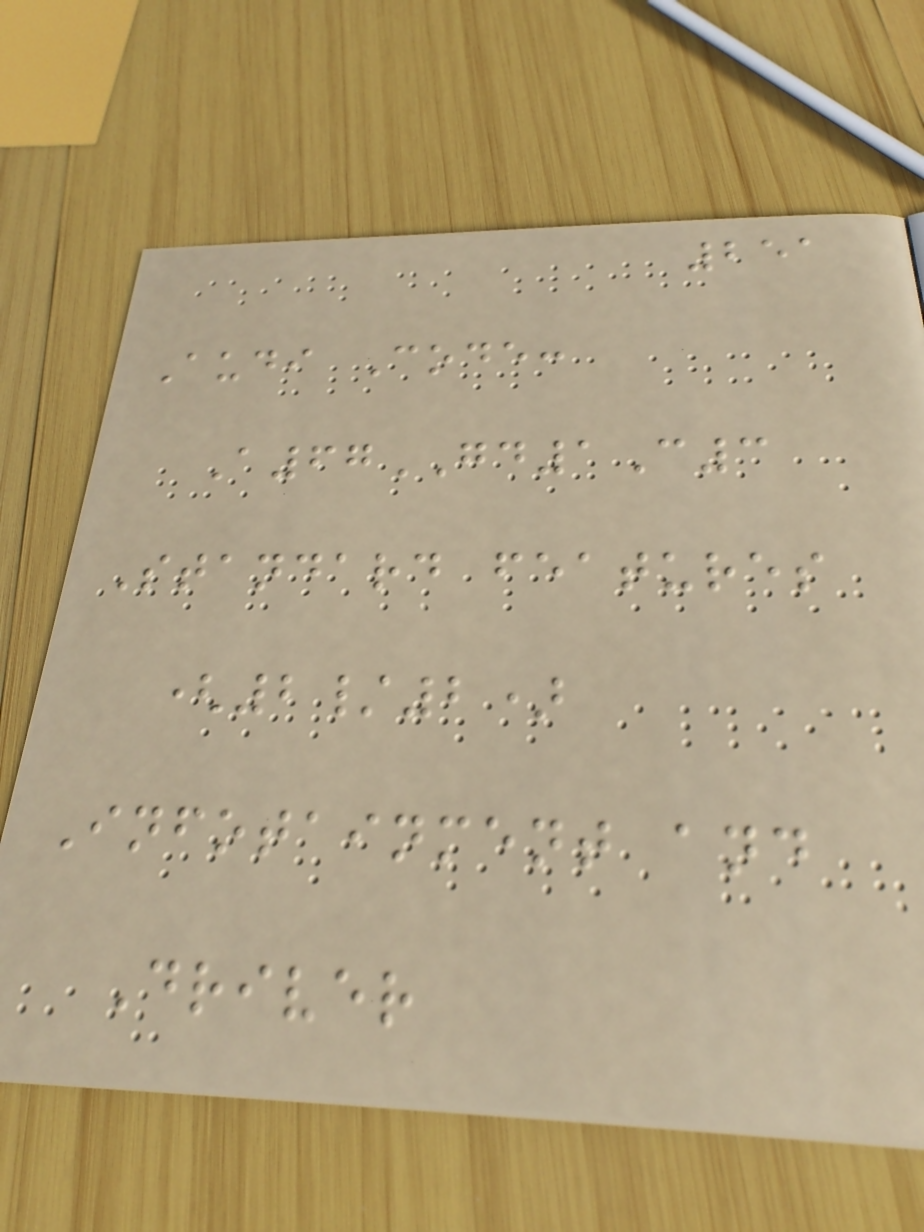251
Audi Code:
A67GD1C3
Standard features
(2/2)
Infotainment and
Driver
